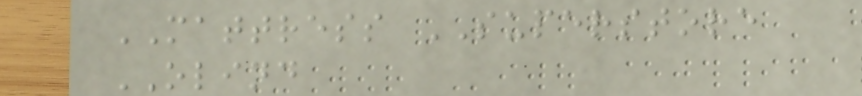MATTRESS SUPERSTORE
OLIND
